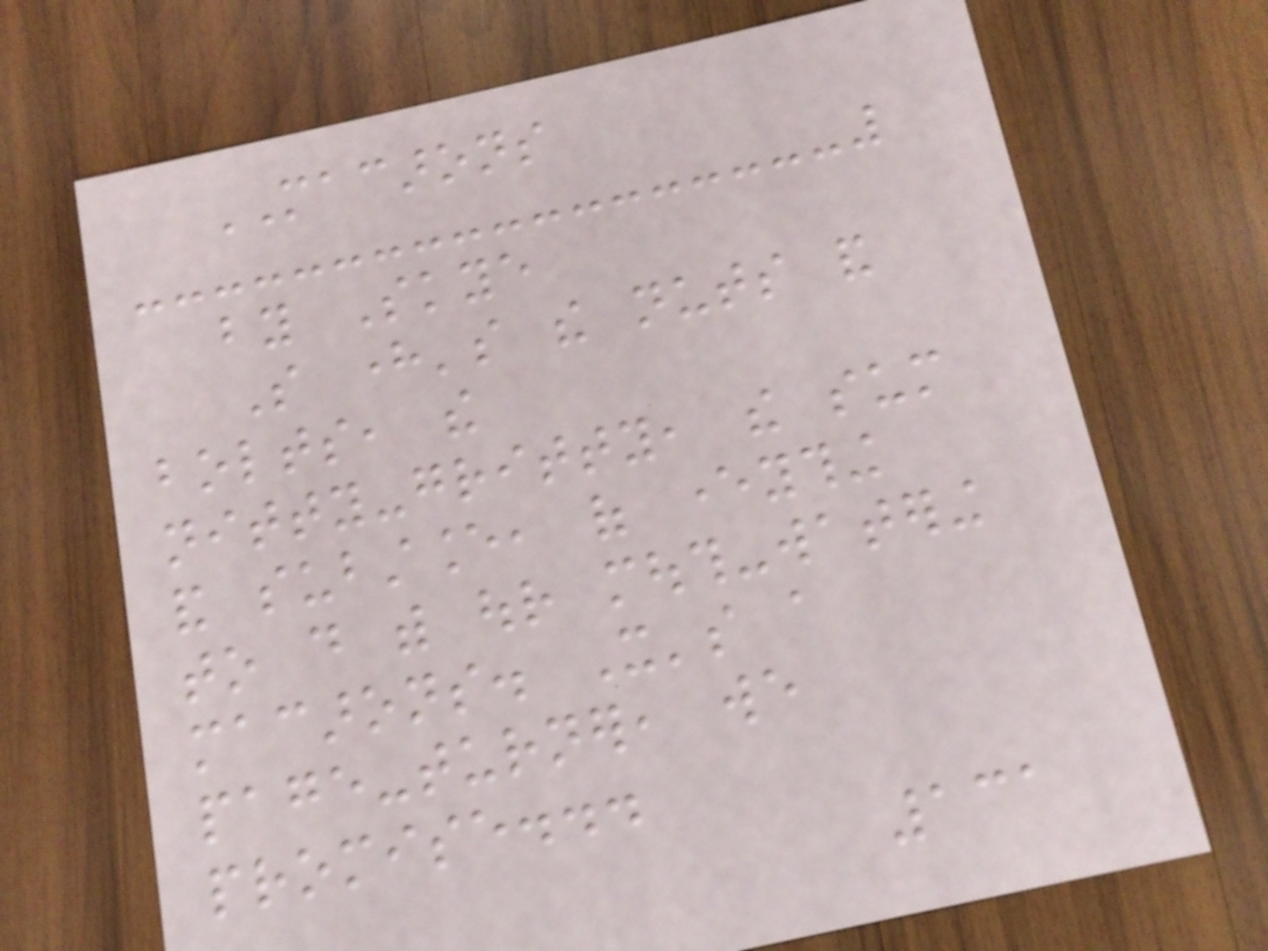MACARONS
by Skye
So here's the nuts and
bolts, the
nitty-gritty, the sum
and substance, of everything
to do with our mouth-watering
macarons. It's a
page-turner, we
promise...
131
